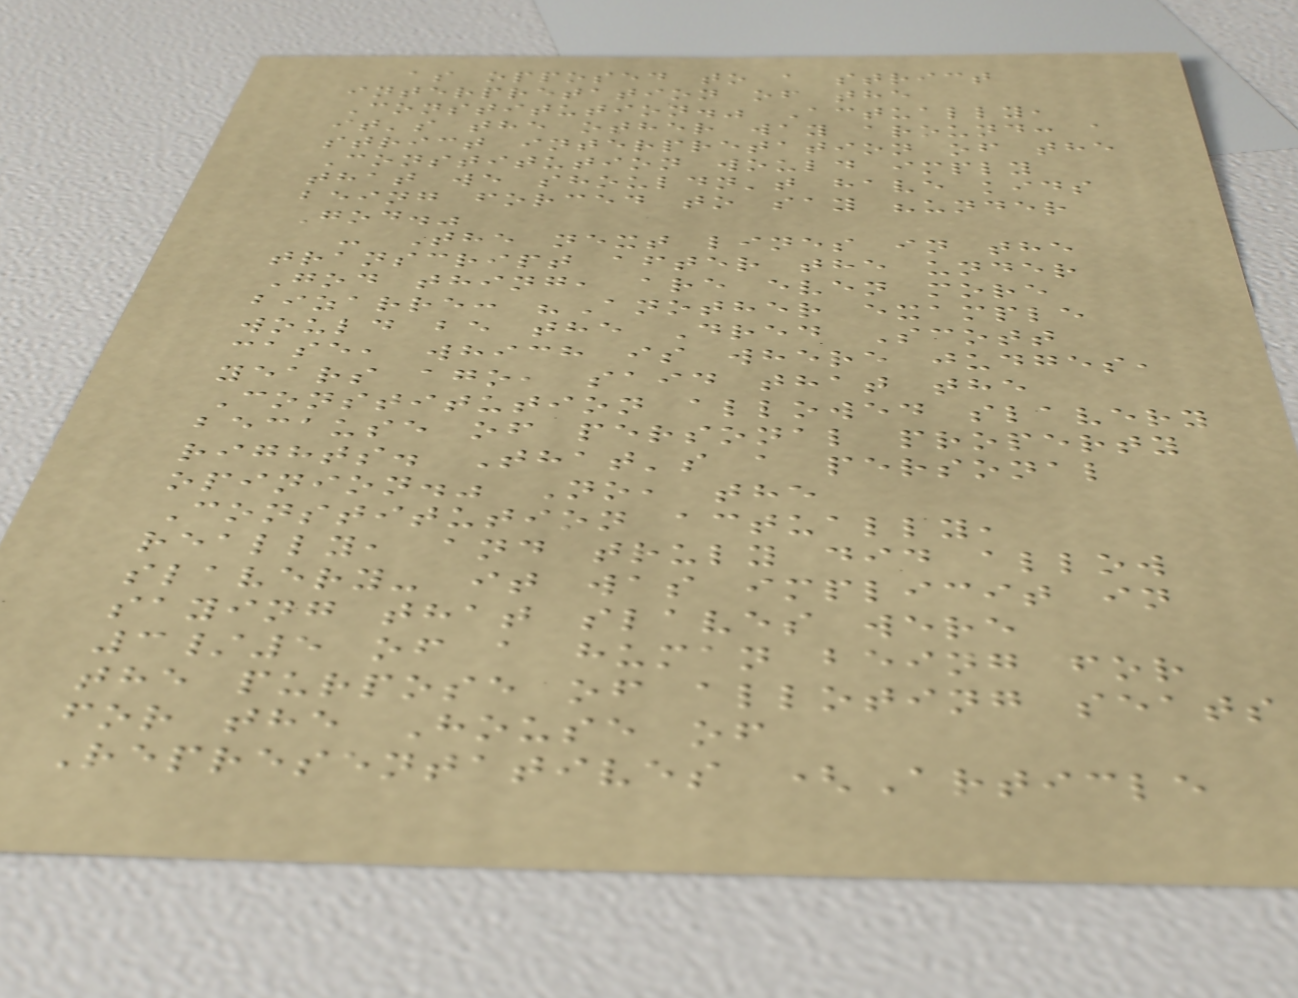as opposed to a strict
interpretation of the
Constitution." Actually,
it's the other way around: a
strict interpretation of the
Constitution would imply
that we shouldn't have kids
being forced to say "under
God."
- The next lines in the
transcript after the under
God thing, are even more
bizarre: "Another example
would be the Dred Scott
case, which is where judges,
years ago, said that the
Constitution allowed slavery
because of personal property
rights. That's a personal
opinion." No, the
Constitution actually,
really, and truly did allow
slavery- it was implicit in
saying that slaves were
3/5 of a human being for
the purpose of alloting seats
for the House of
Representatives (Article
